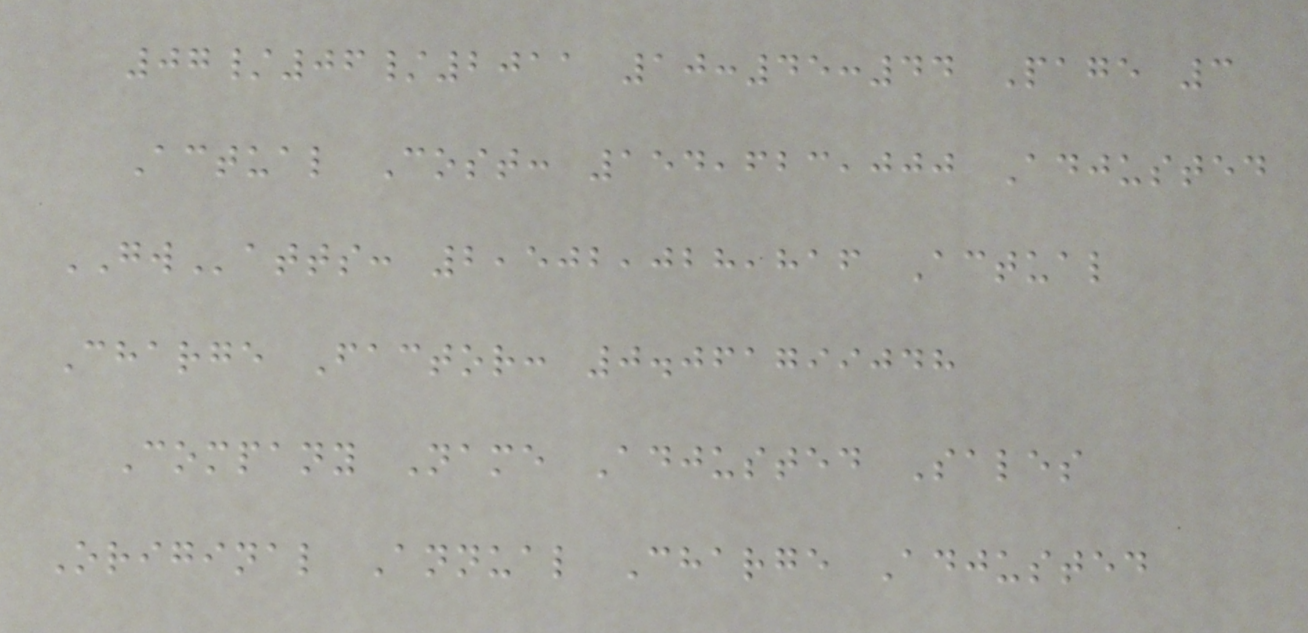07/06/2011 10:45:44 Page 3
Actual Cost: 154,623,000 Adjusted
GWatts: 2,502,028,816 Actual
Charge Factor: 0.061799048
Company Name Adjusted Sales
Original Annual Charge Adjusted
